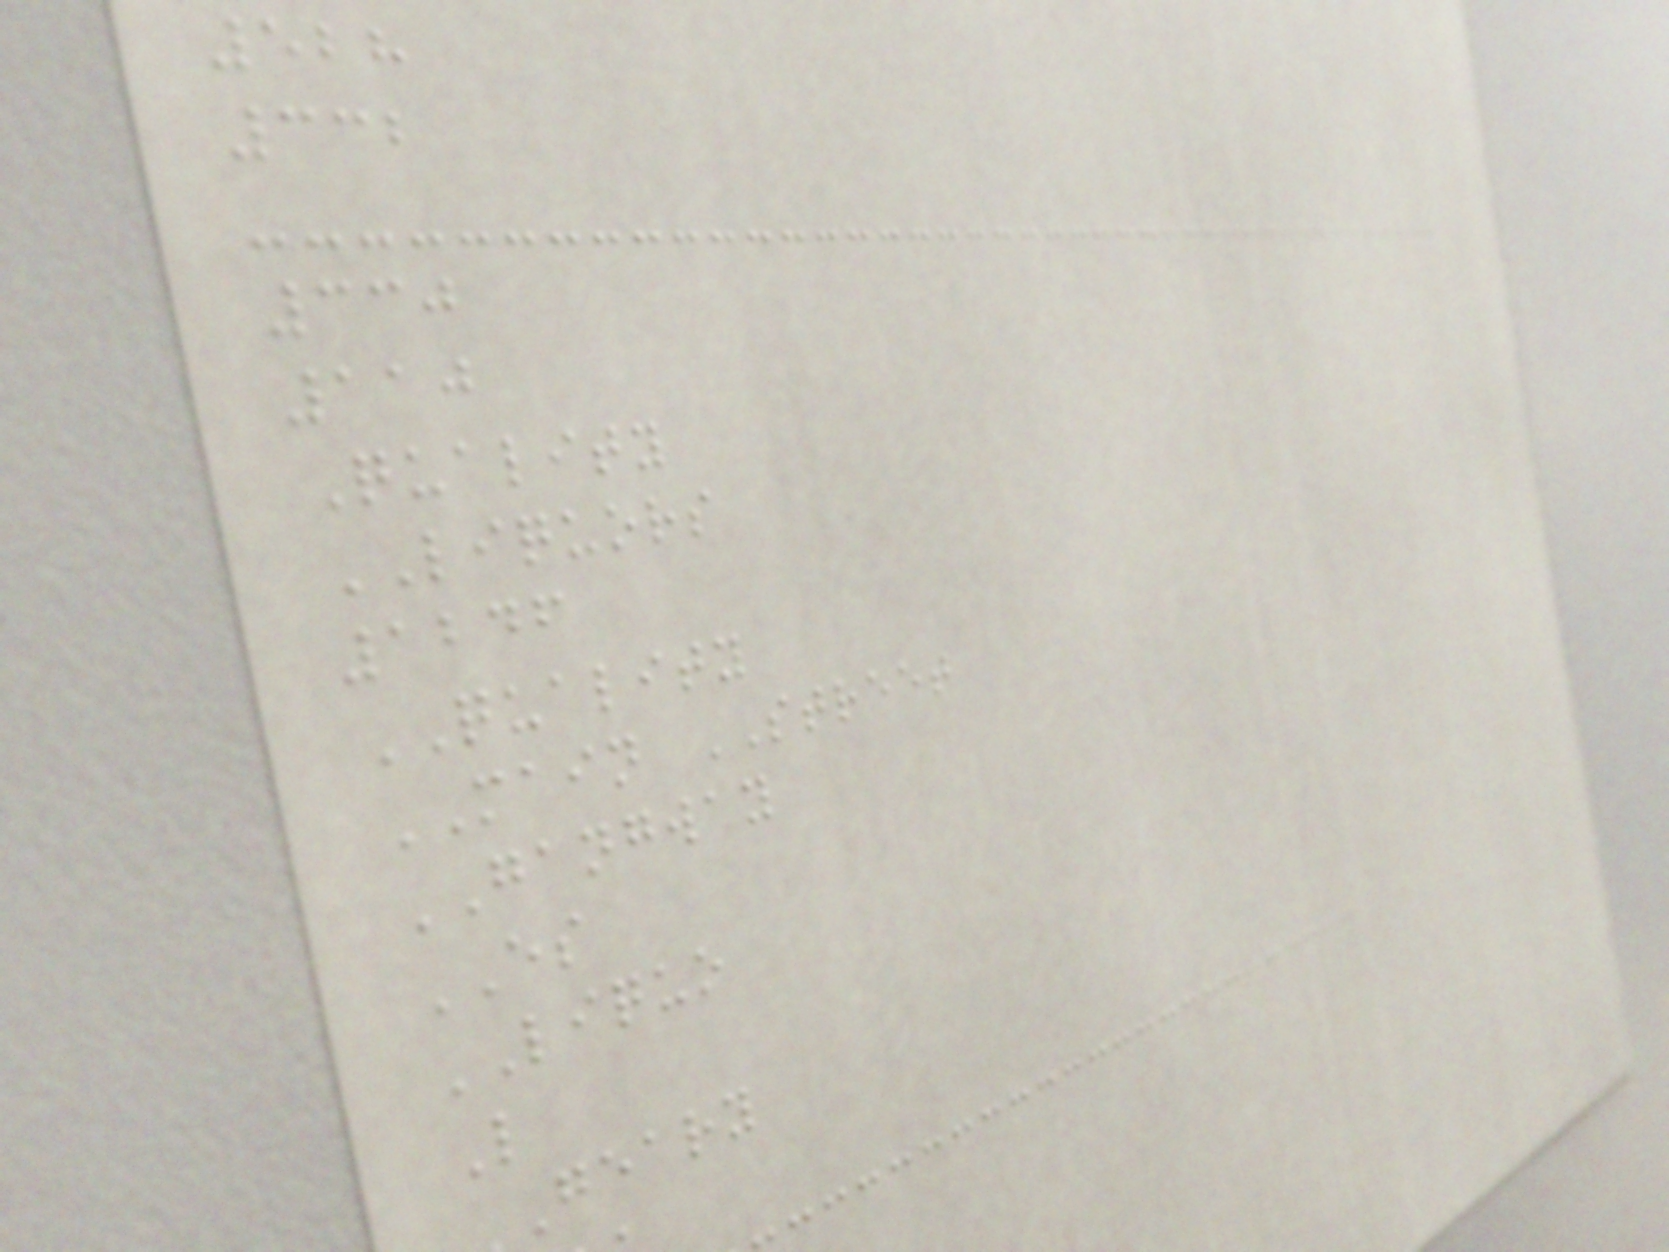528
332
330
110
Quality
LIQUORS
1246
QUALITY
MAIN STREET
GANGWAY
ES
LIQUO
L
geary
